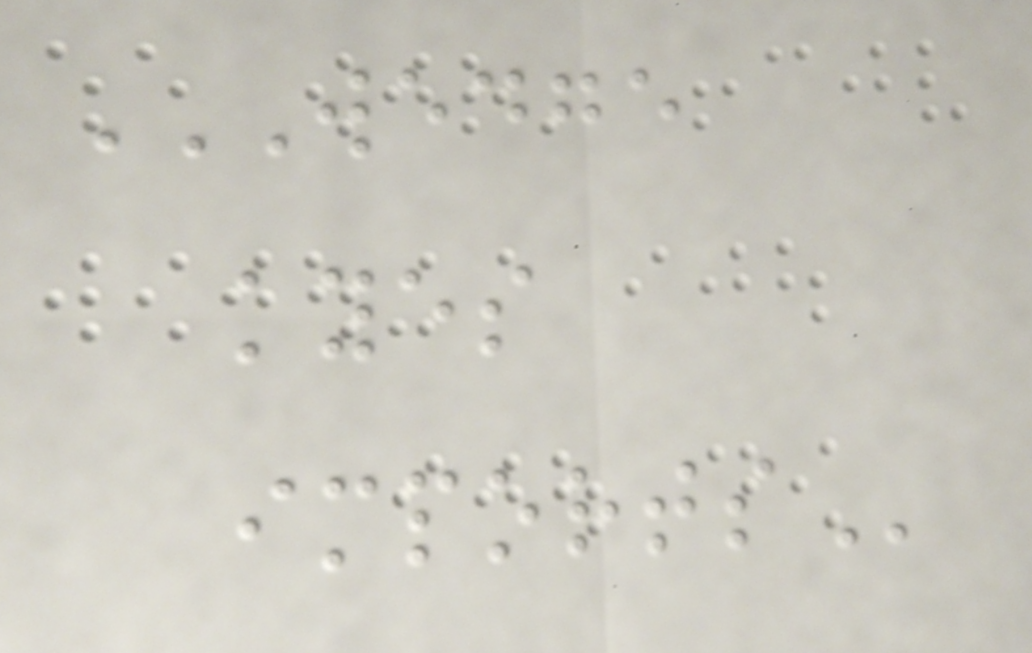WEDGE
KYES
IMPORTS
